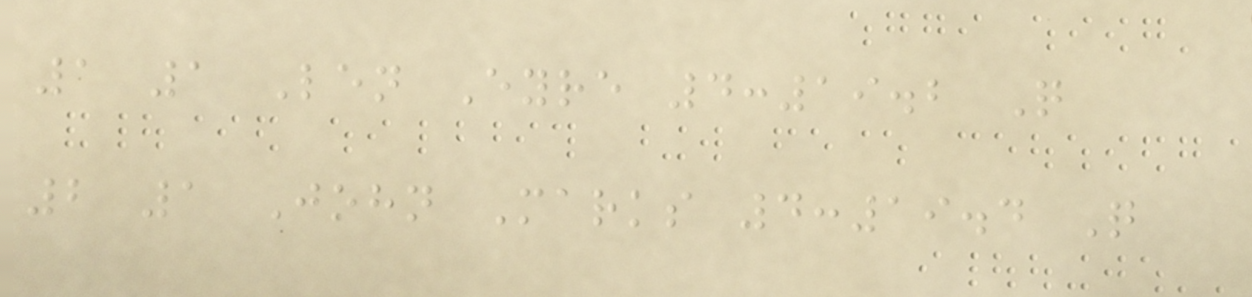1 1 Len Eyre 4:19.2 Q
2 1 John Marks 4:19.4 Q
